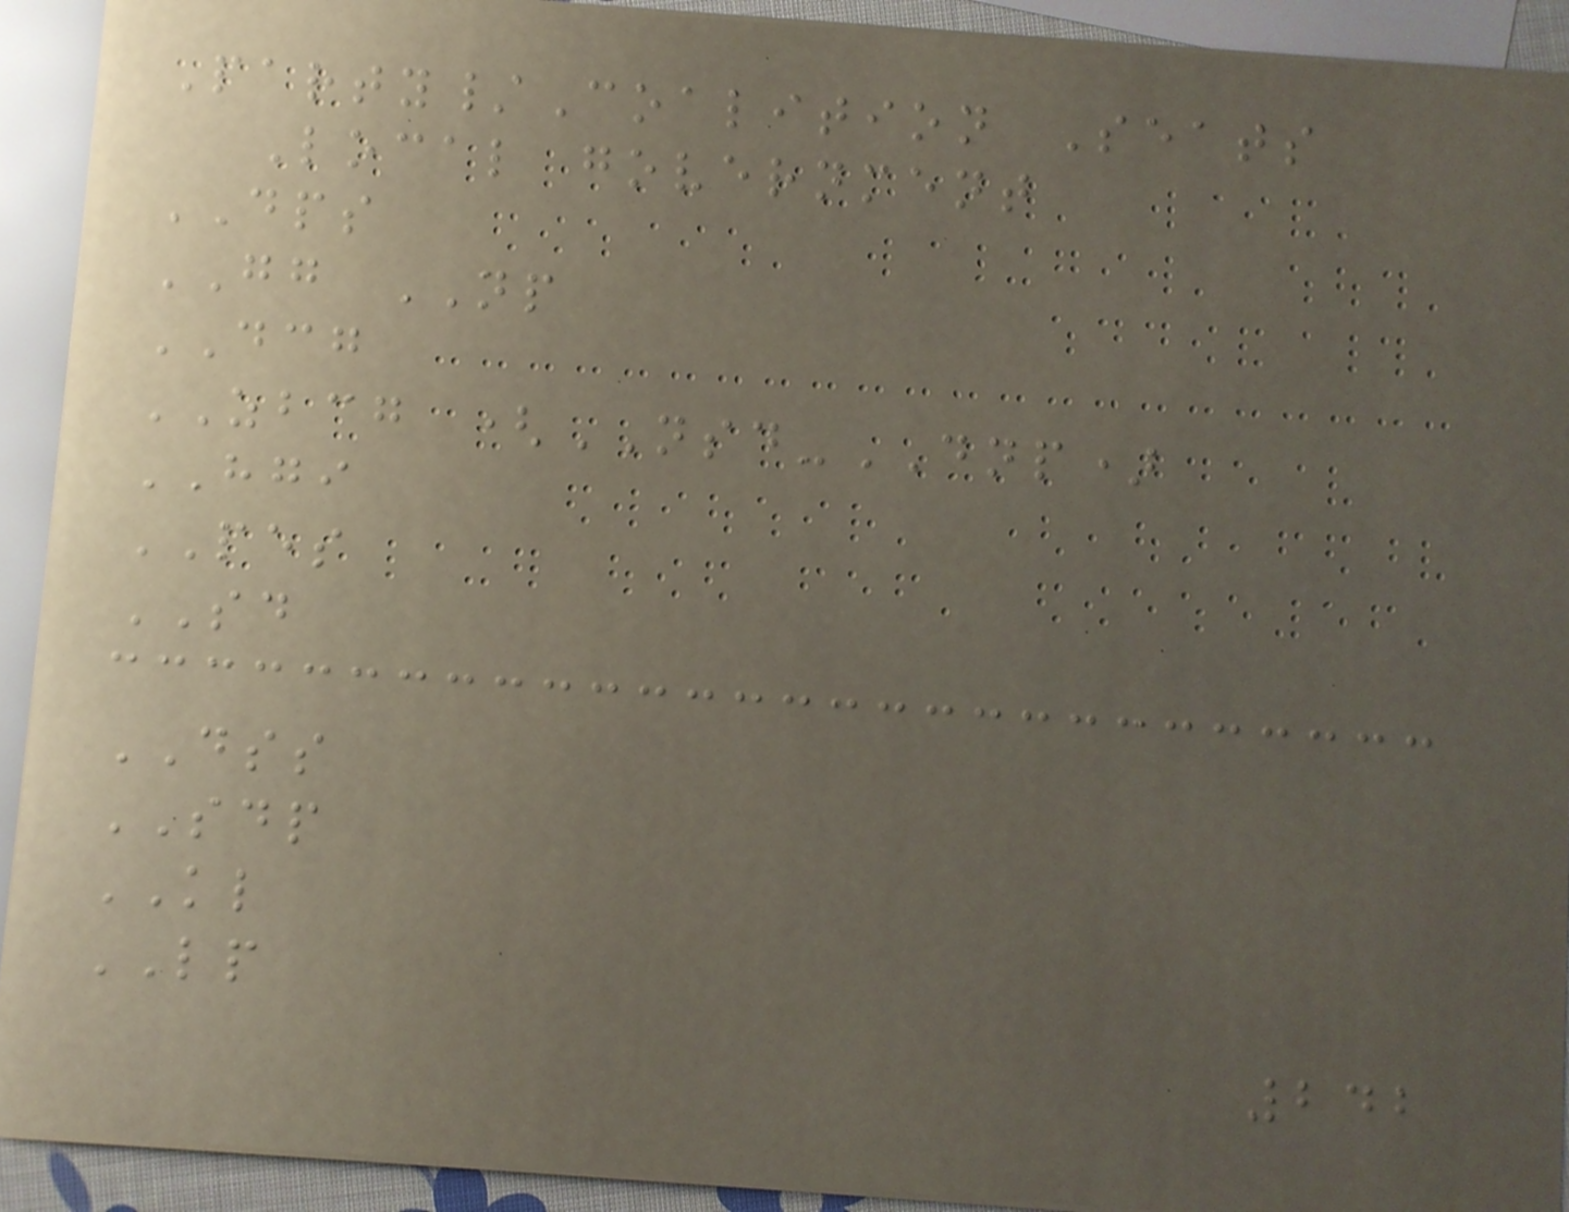Party/Coalition Seats
Local government
DPS
GG NP
DCG
ZBCG (NSD-DNP)
HGI
PES
SD
DSS
SDP
KL
LP
242
